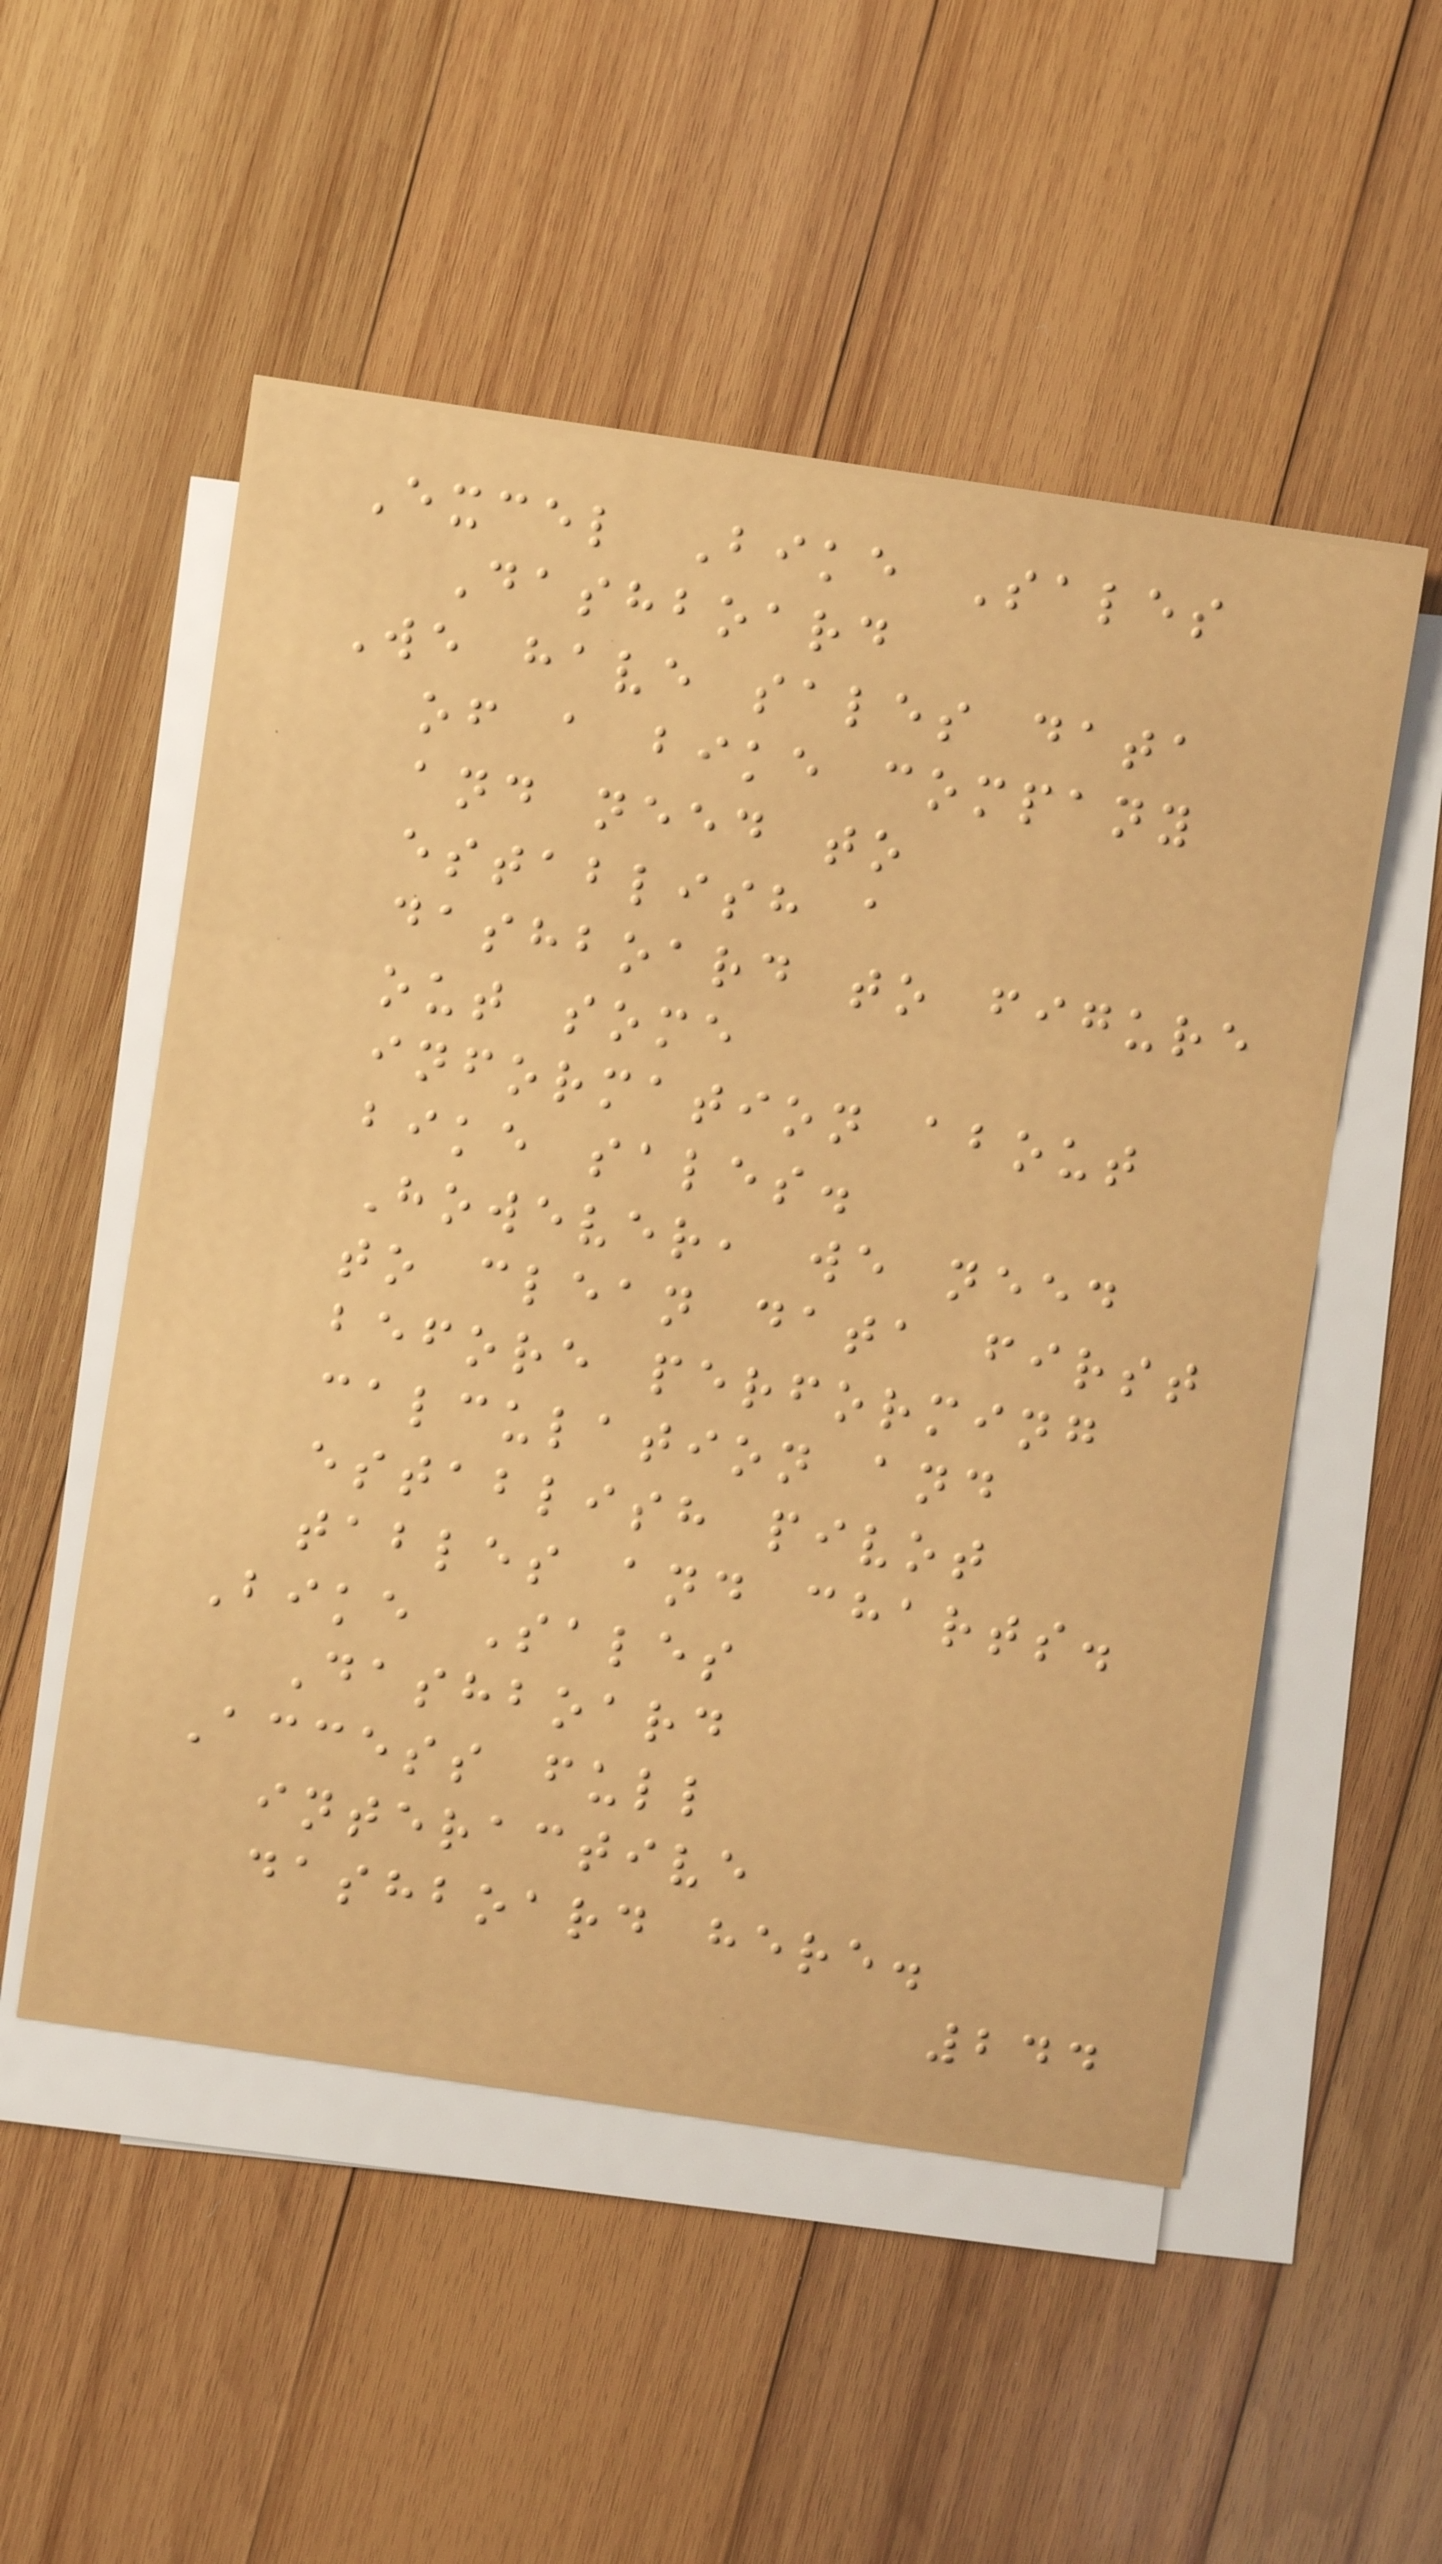Excel Bike Sales
Dashboard
We have sales data
of a bike company
and need to
establish a
dashboard to figure
out some
information about
bike sales.
However, we need
to clean data first
before performing
calculation and
establish pivot
tables and charts.
Bike Sales
Dashboard
Access full
interactive
dashboard here.
244
